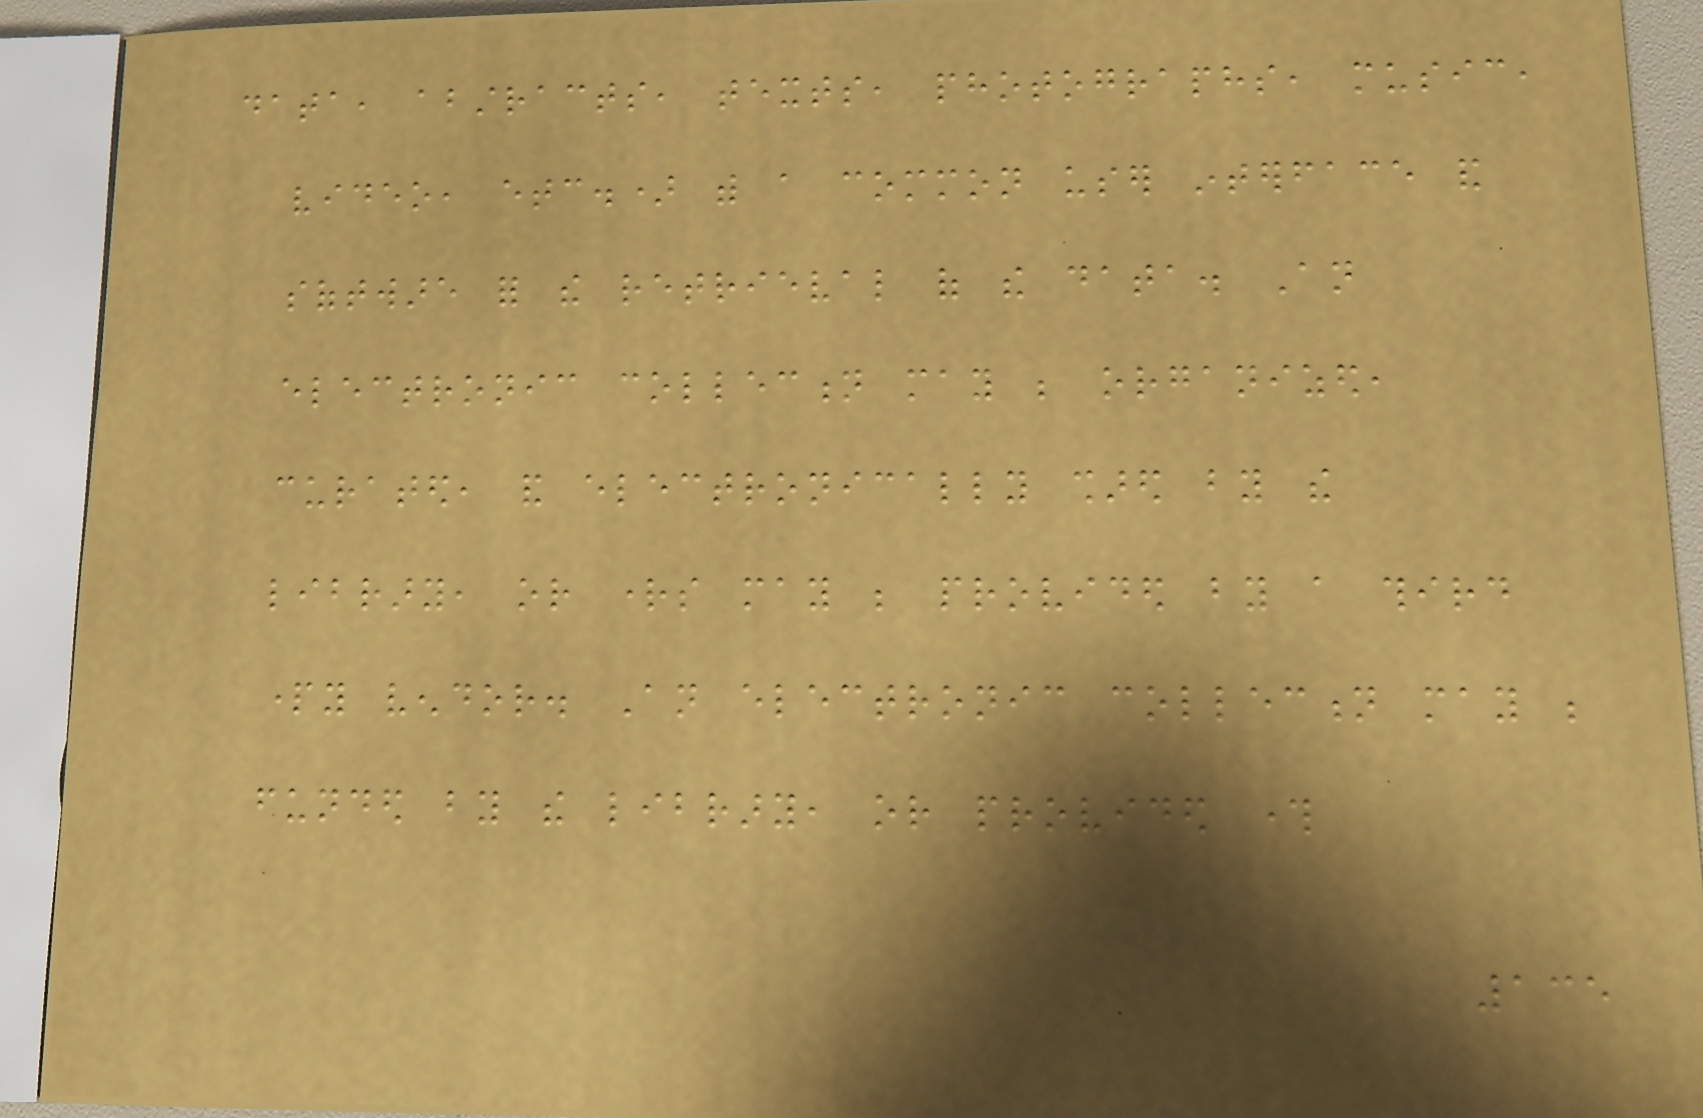data, abstracts, texts, photographs, music,
video, etc.) with a common user interface and
software for the retrieval of the data. An
electronic collection may be organized,
curated, and electronically shared by the
library, or rights may be provided by a third
party vendor. An electronic collection may be
funded by the library, or provided through
135
